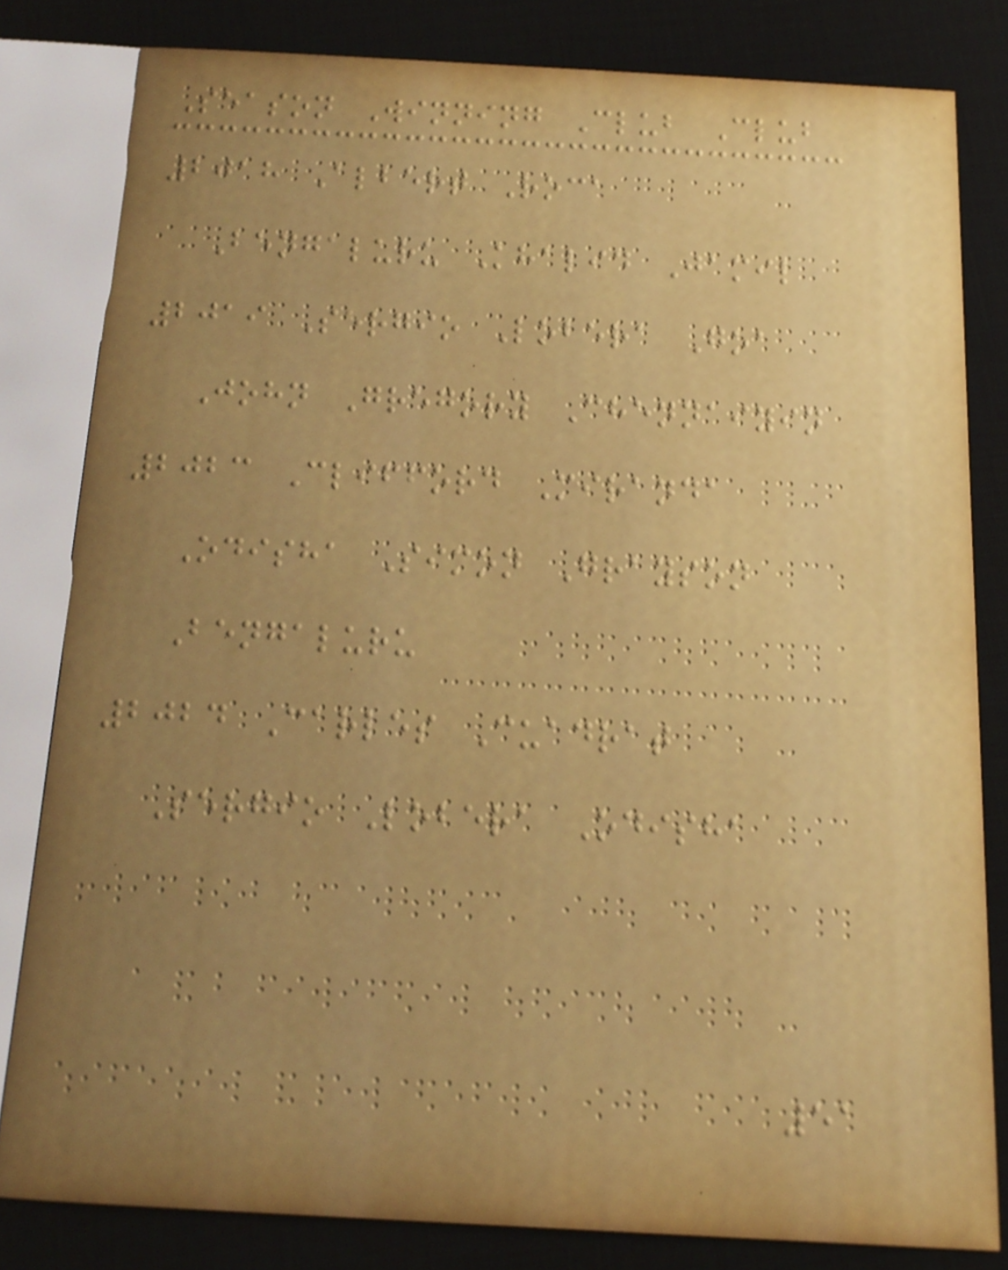Season Winning Club Club
2018 Albert Roca
Bengaluru Khalid Jamil
2019 Sergio Lobera Goa
John Gregory Chennaiyin
2023 Clifford Miranda
Odisha Simon Grayson
Bengaluru
2024 Carles Cuadrat
Sergio Lobera Odisha
51
